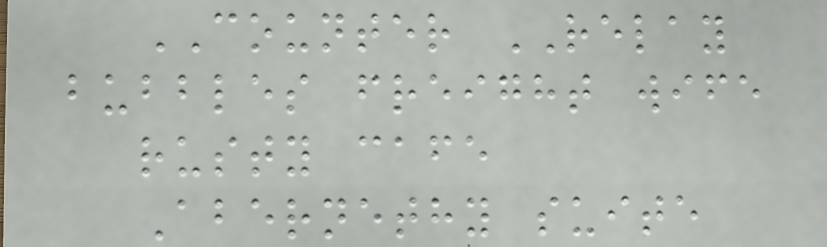COUNTER RELAY
bubbles freight wife
rusty cafe
Abernethy suite
